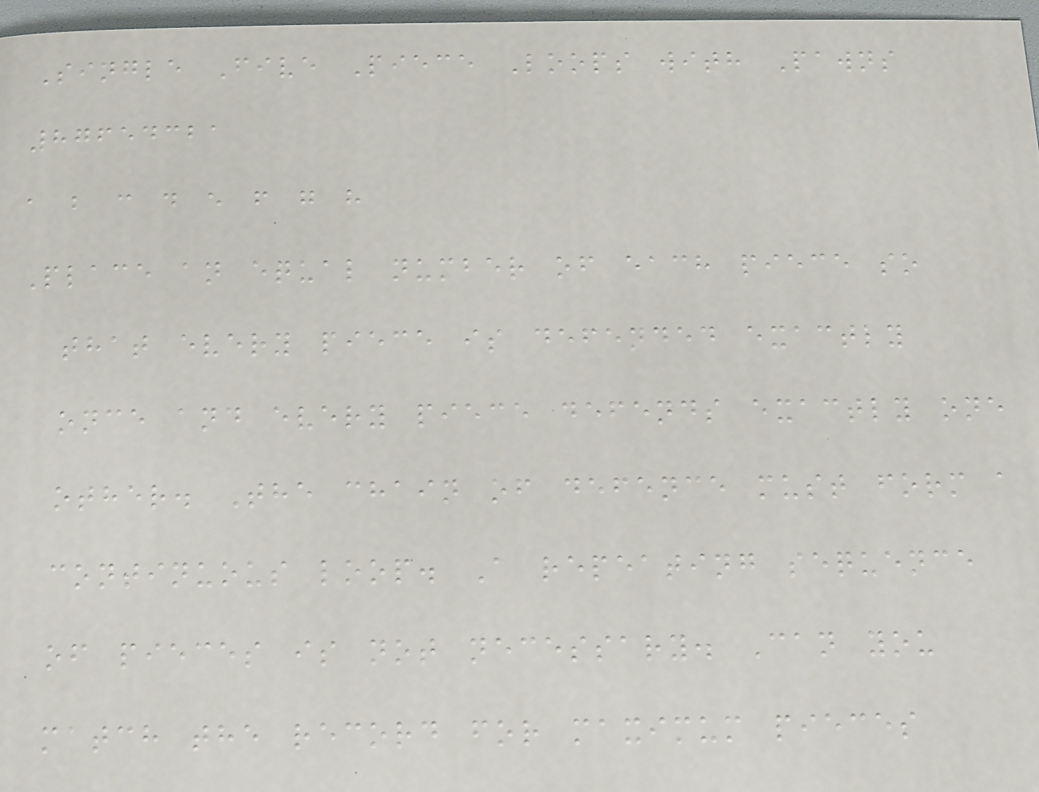Single Five Piece Loops with Pawns
87654321
a b c d e f g h
Place an equal number of each piece so
that every piece is defended exactly
once and every piece defends exactly one
other. The chain of defence must form a
continuous loop. A repeating sequence
of pieces is not necessary. Can you
match the record for maximum pieces
